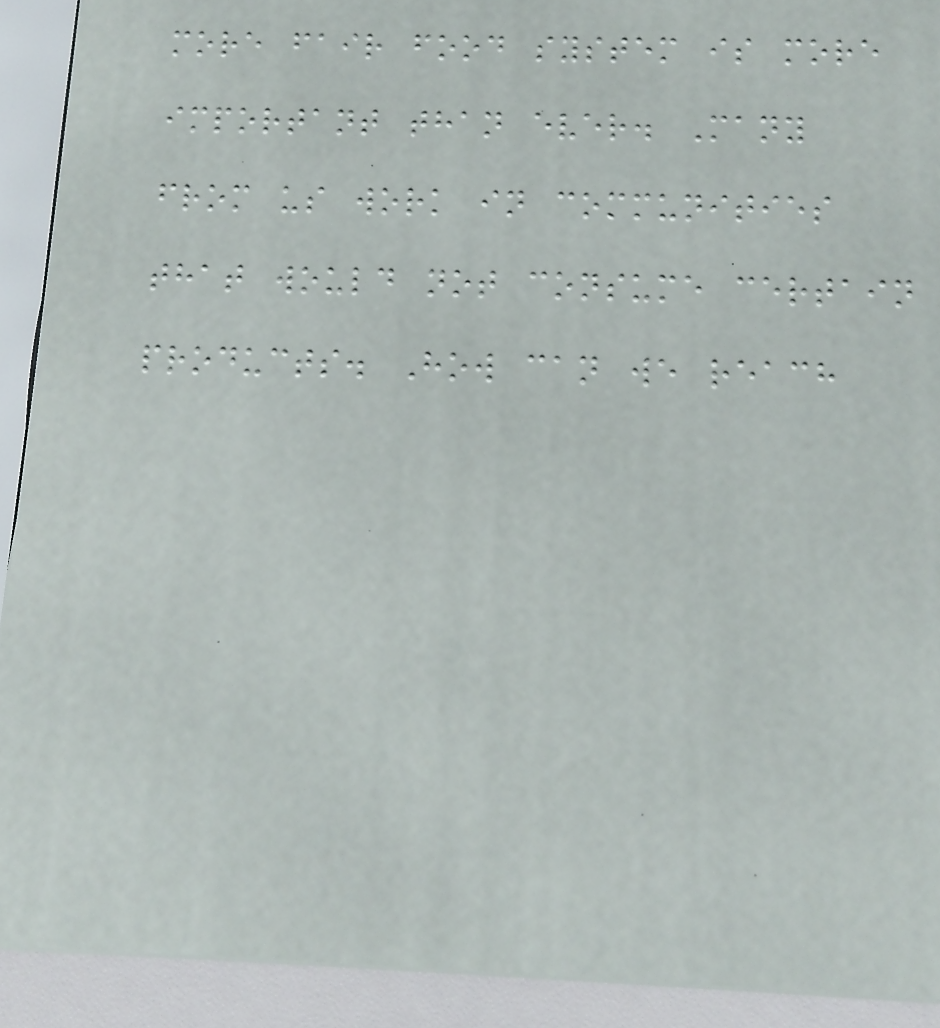more fair food system is more
important than ever. Many
from us work in communities
that would not consume certain
products. How can we reach
